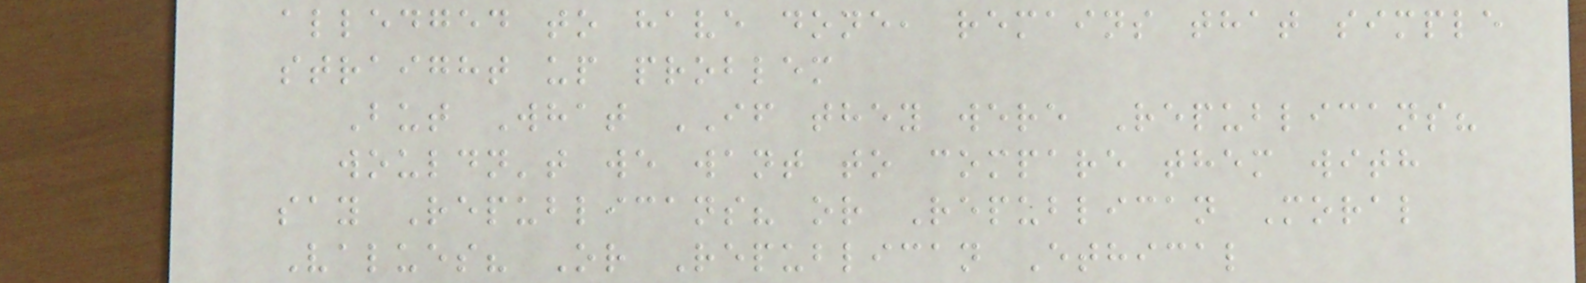alledged to have done, remains that simple
straight up problem
But What IF they were Republicans?
wouldn't we want to compare them with
say Republicans? or Republican Moral
Values? Or Republican Ethical
